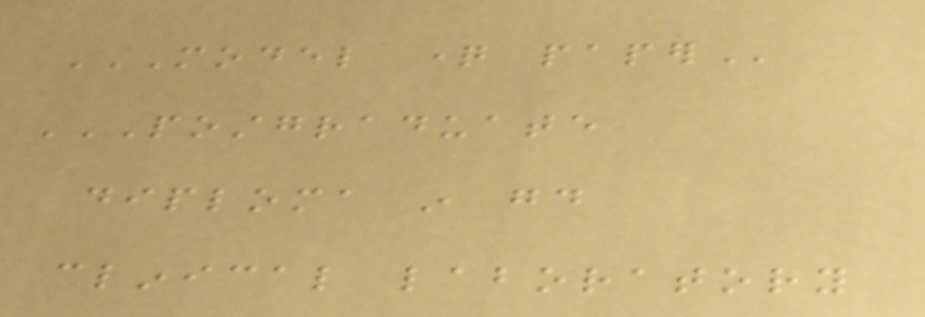MODEL QUESTION PAPER
POSTGRADUATE
DIPLOMA IN GOOD
CLINICAL LABORATORY
